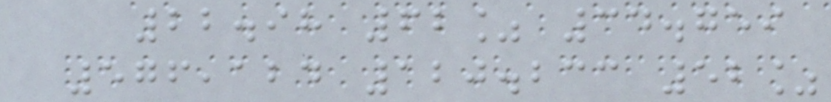22.98 62% 34.759
576,124 120.233 52%
